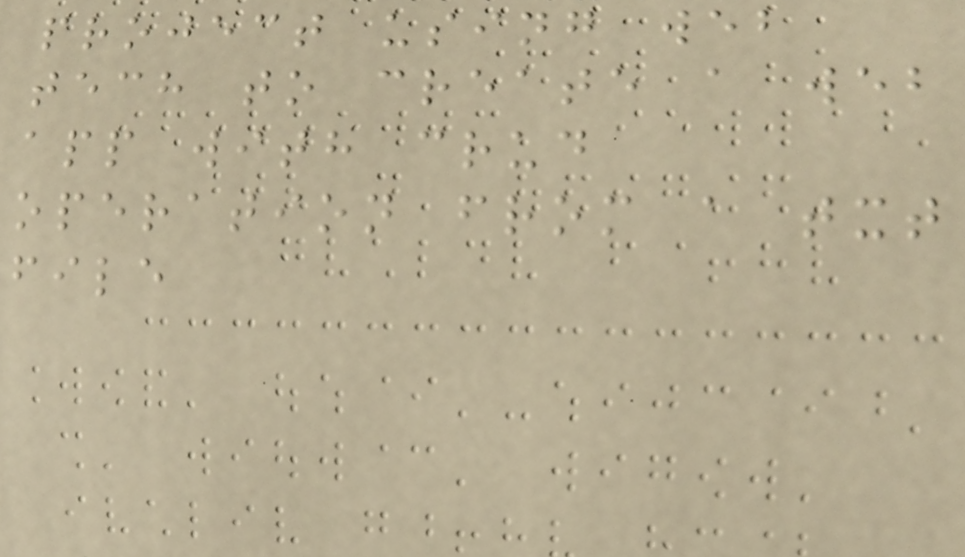project using web
tech to create a web
app with crud
operation from a txt
file
